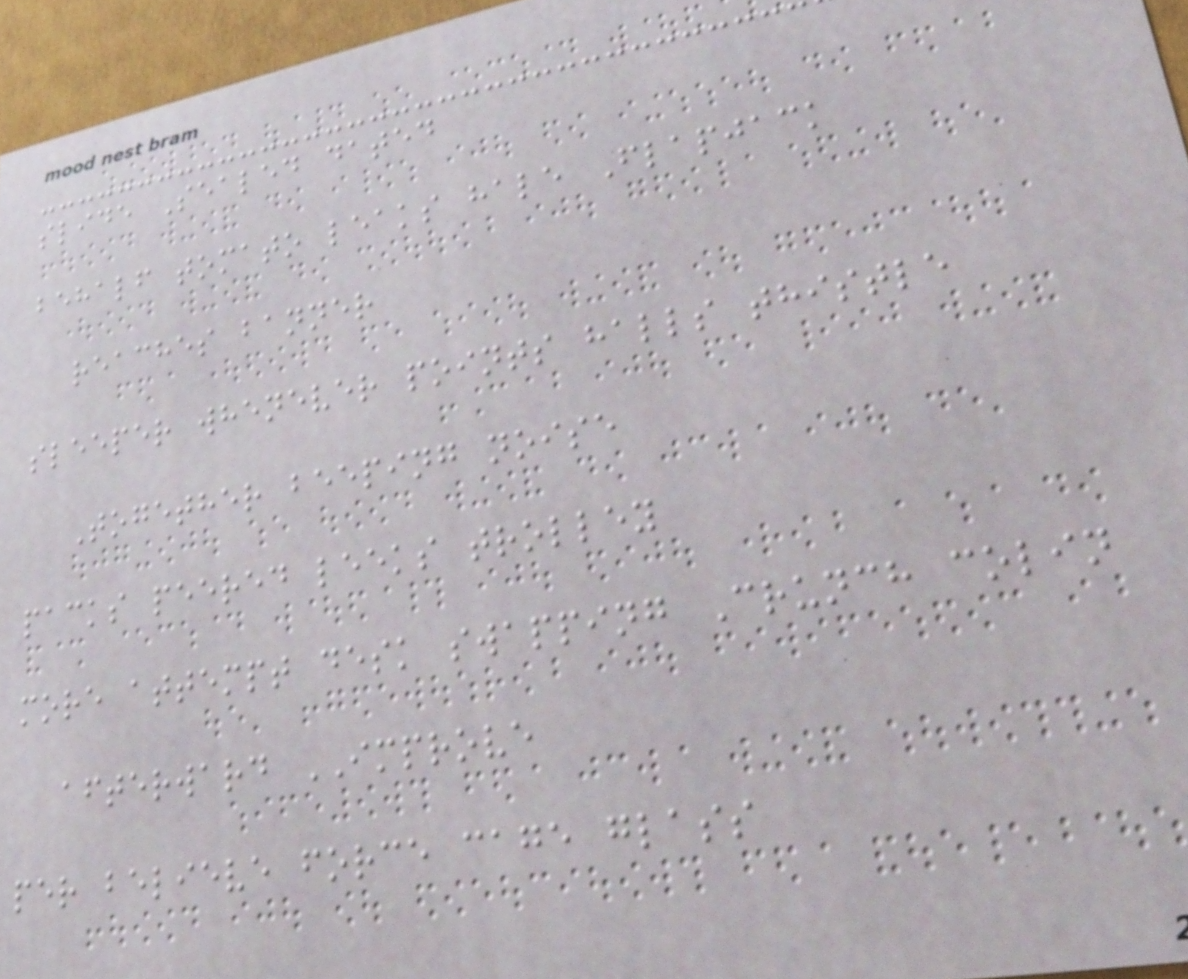slide Sealed dated
behalf tomato leaks hale Flapjack
reaches banner
sleeper whenever points halls thistle
Together beeping noise
packs peered leeks trolley
more attempt desk swapping Crunch colin
afterward IMPROVE
per believe force cage glass
